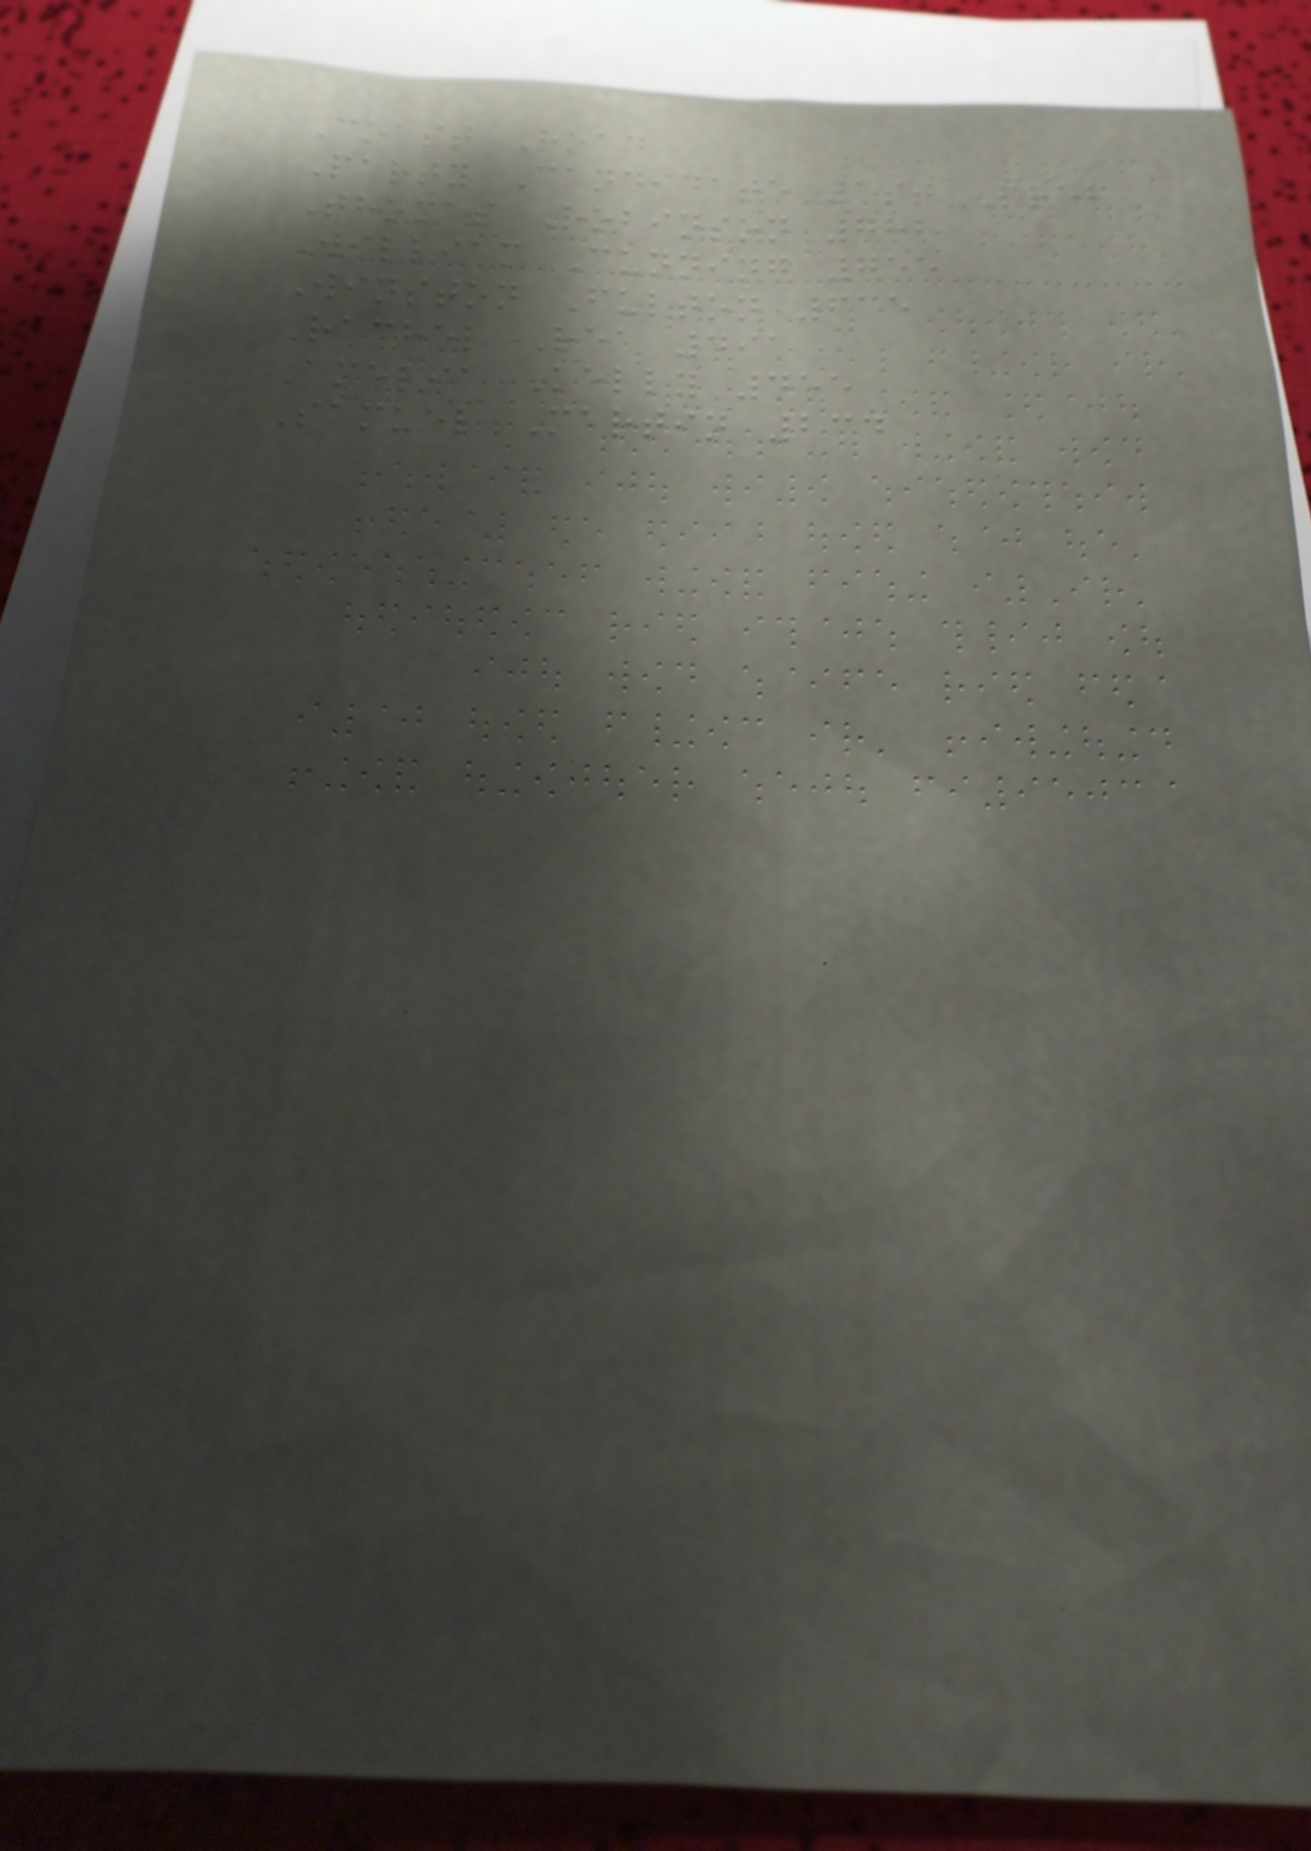Coast Road
Party Candidate 1st Pref
Thomas Robinson 782
William Cunning 755
Winston Fulton 635
Rachel Rea 491
Amelia Kelly 455
Samuel Martin 234
